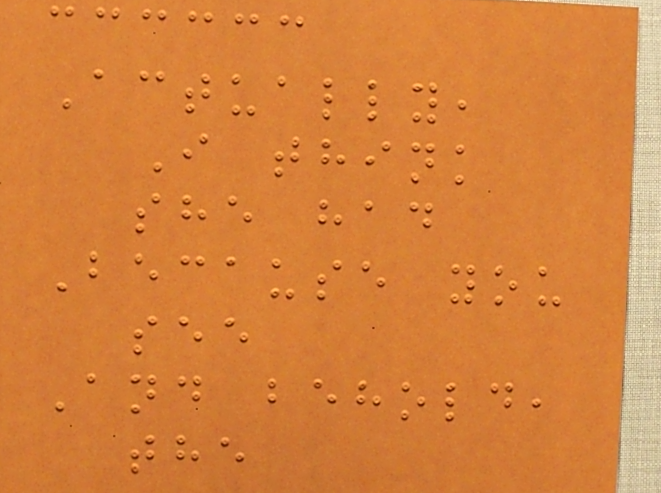Actually,
I think
she had
Because you
see
And behold,
the
